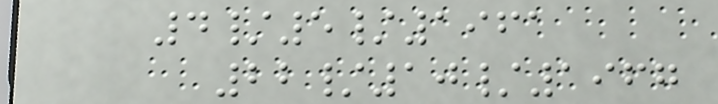4/5/1961
22/10/1967
